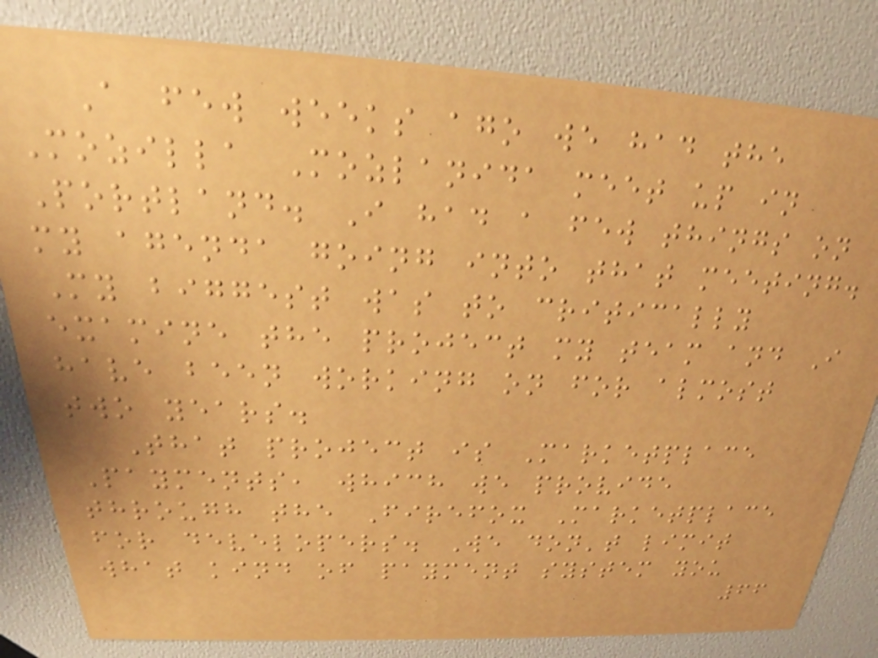A few weeks ago we had the
Mozilla Mozlanida meet up in
Portland. I had a few things on
my agenda going into that meeting.
My biggest was to critically
examine the project my team and I
have been working on for almost
two years.
That project is Marketplace
Payments, which we provide
through the Firefox Marketplace
for developers. We don't limit
what kind of payment system you
66
